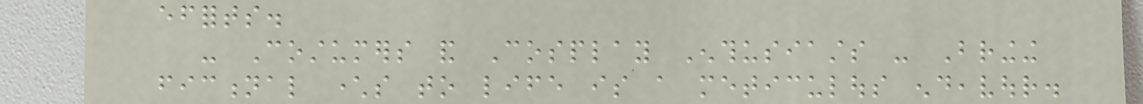efforts.
- Costumers and Cosplay Enthusiasts - Bringing
fictional characters to life is a meticulous endeavour.
